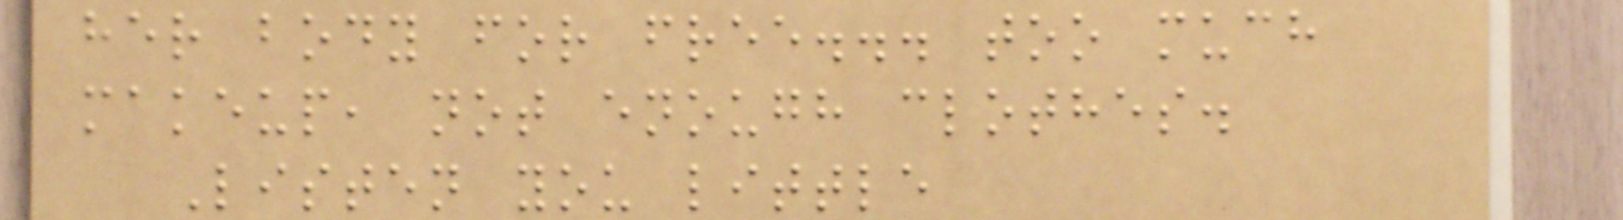her body for free... too much
makeup, not enough clothes.
Listen you little
